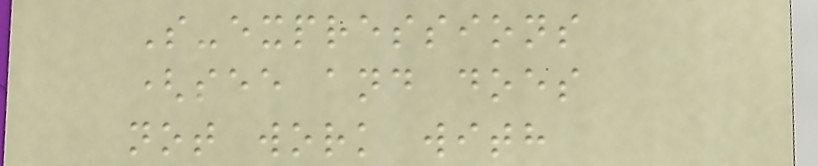S-expressions
(see and does
not work with
